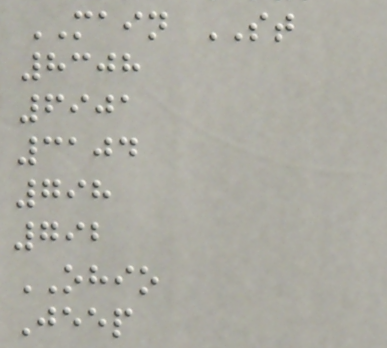MAIN ST
8308
6901
3104
798
792
OHIO
Jeep
